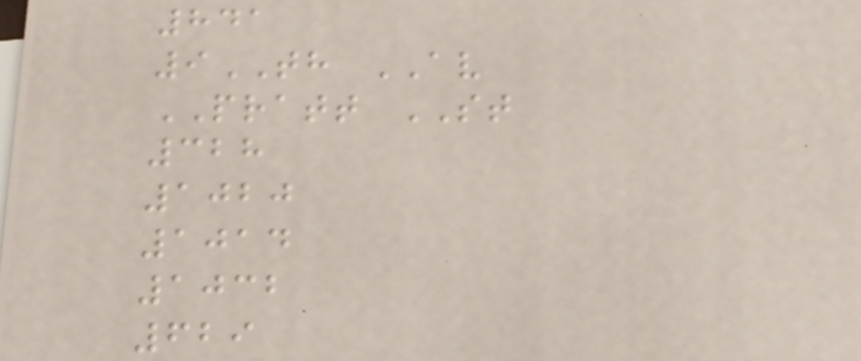841
9TH AV
PRATT ST
328
1020
1014
1032
629
